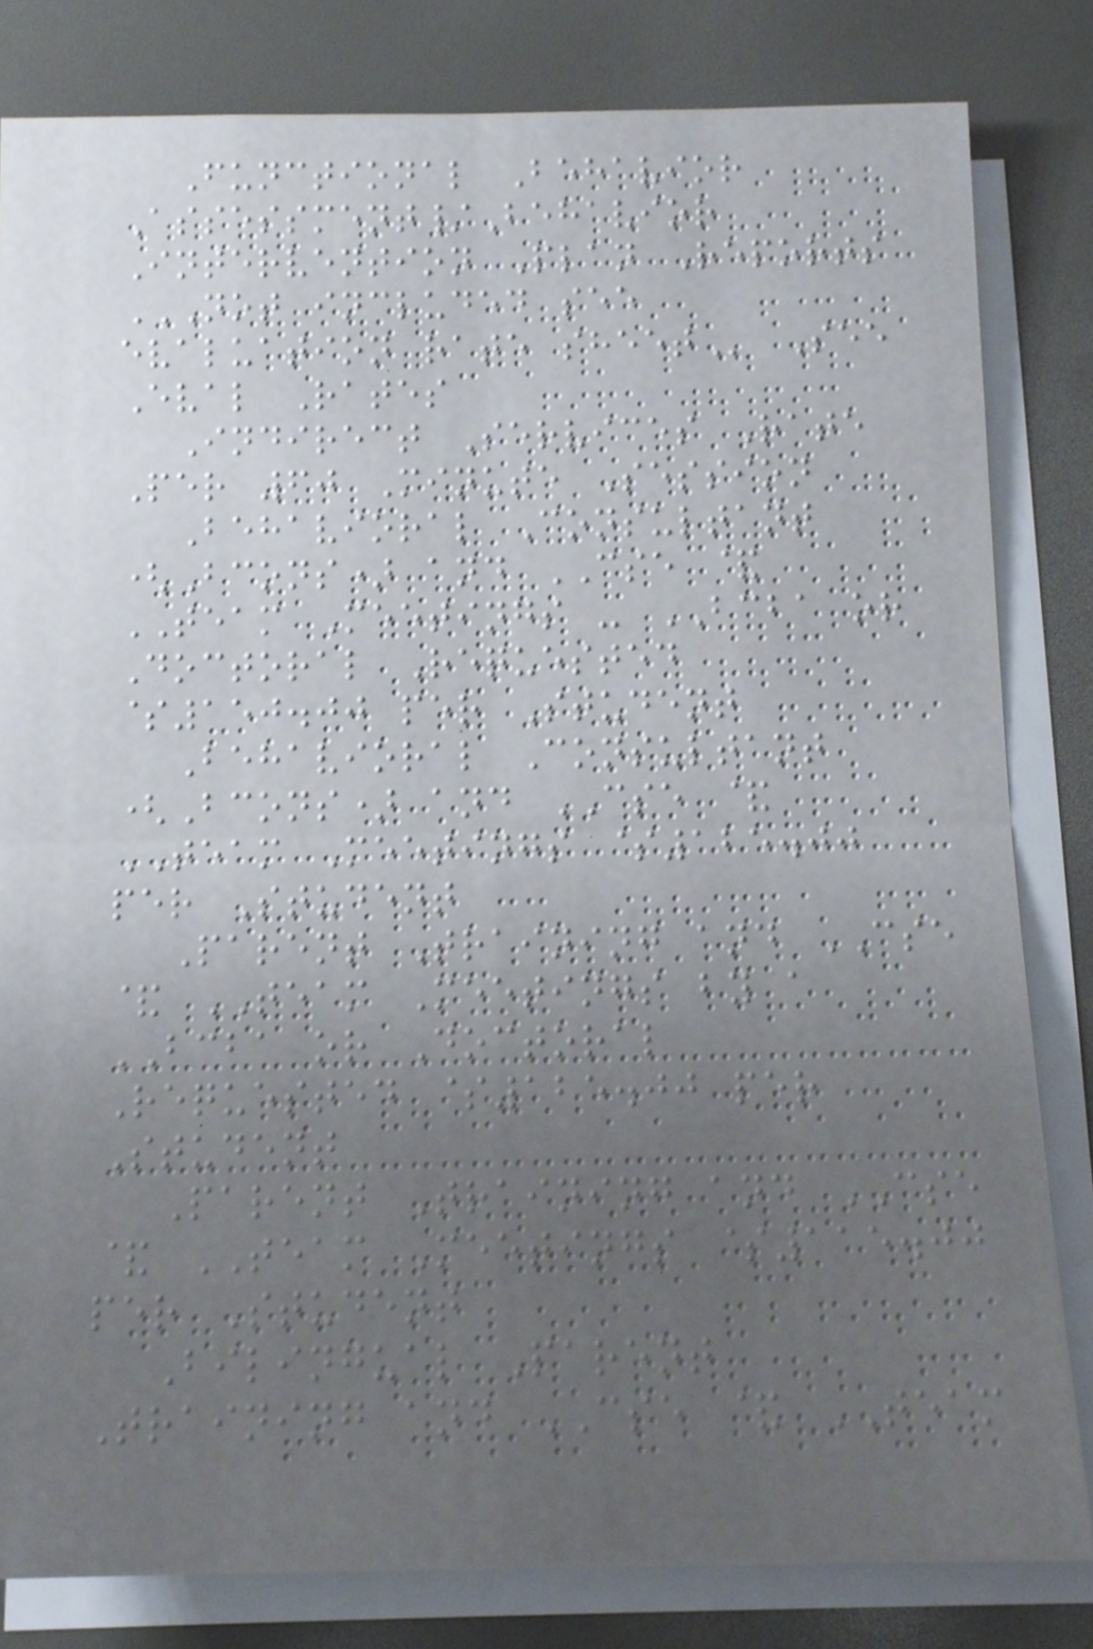Functional Behavior
Assessment/Behavior
Intervention Plan Reports
NOT INCLUDED SEE
EVALUATION RATE SHEET See
Eval Rates
Indirect Services Rate
Per 60 Minute Session
Behavioral Consultant
(Bcons) and CSE &
TEAM Meetings - BCBA or
Doctoral Requested
$150.00 per Student
Behavioral Consultant
(Bcons) and CSE &
TEAM Meetings $125.00
per Student
Parent Training and CSE
& TEAM Meetings by a
BCBA or Doctoral
Requested $125.00 per
Student
Parent Training and CSE
& TEAM Meetings $115.00
per Student
Bilingual Parent
Training and CSE & TEAM
